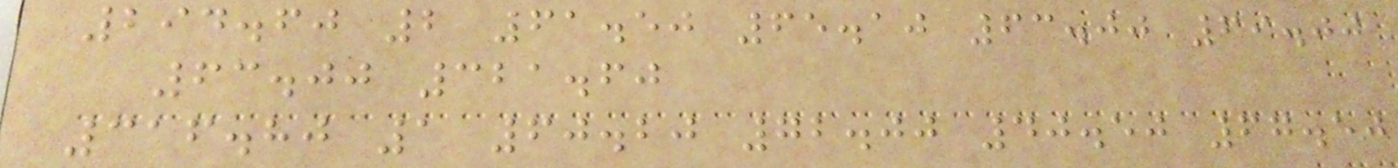294.60 2 61.50 65.10 63.00 69.00
63.00 321.60
316.80 1 60.20 72.00 40.50 67.50
